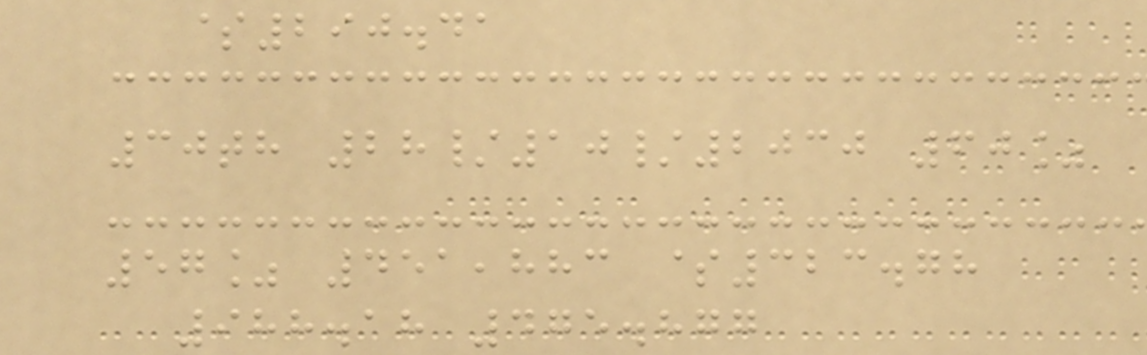$290.41
30th 28/10/2030 60%
57% 451,883 $323.78
988.18 475.877
